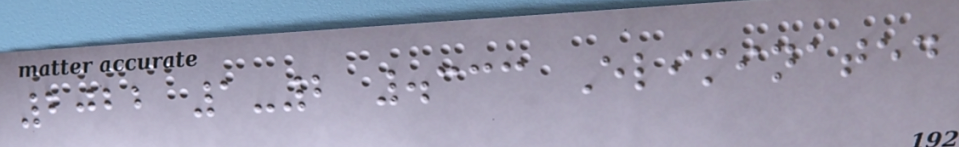2022 1-2 .333 Eliminated
